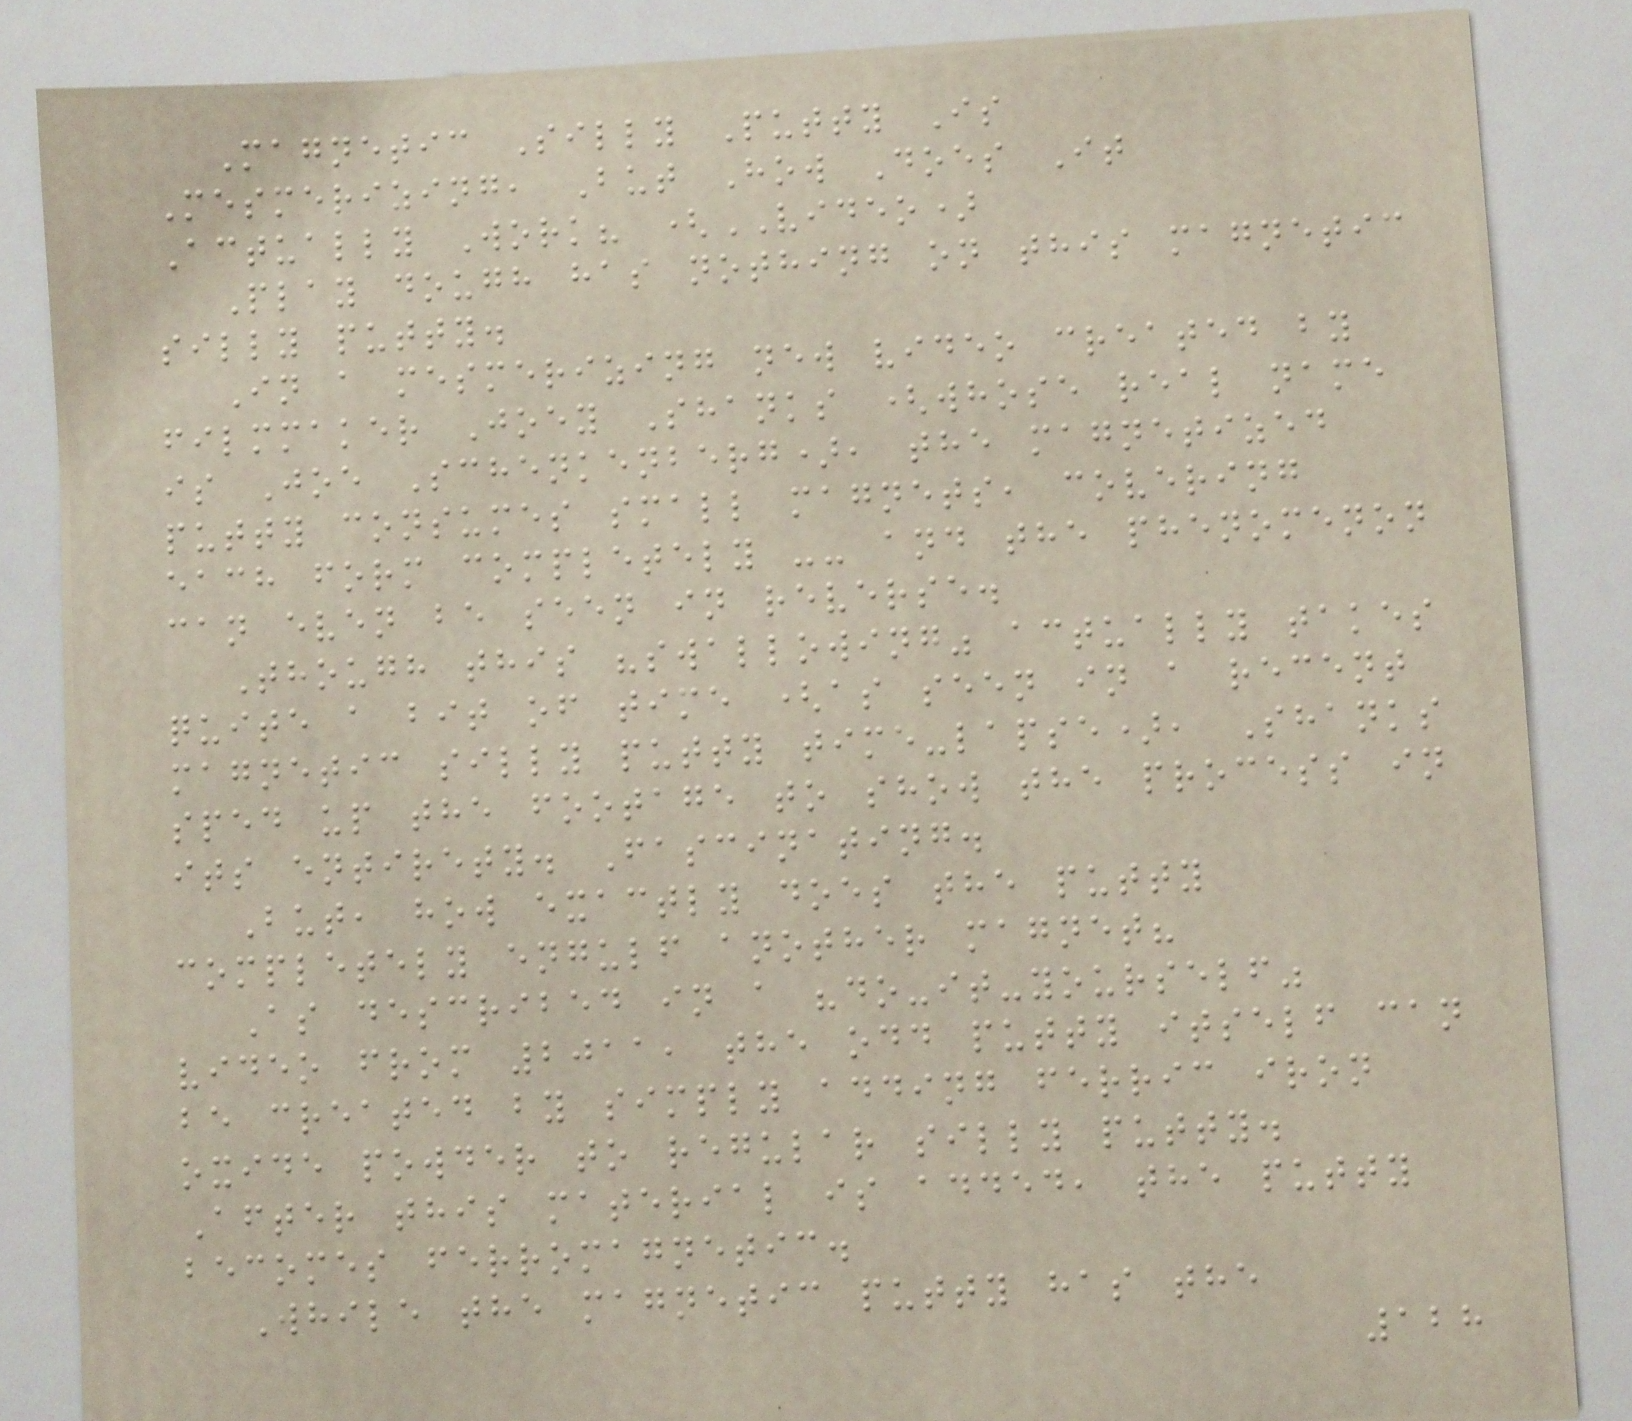Magnetic Silly Putty Is
Mesmerizing, But How Does It
Actually Work? (VIDEO)
Play dough has nothing on this magnetic
silly putty.
In a mesmerizing new video created by
filmmaker Joey Shanks (whose real name
is Joe Schenkenberg), the magnetized
putty consumes small magnets, covering
each form completely -- and the phenomenon
can even be seen in reverse.
Though this "swallowing" actually takes
quite a bit of time (as seen in a recent
magnetic silly putty time-lapse), Shanks
sped up the footage to show the process in
its entirety. Fascinating.
But, how exactly does the putty
completely engulf another magnet?
As described in a "do-it-yourself"
video from 2011, the odd putty itself can
be created by simply adding ferric iron
oxide powder to regular silly putty.
After this material is added, the putty
becomes ferromagnetic.
While the magnetic putty has the
128
